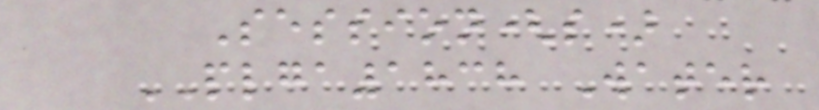Session(s)
PLGA1838 Water
